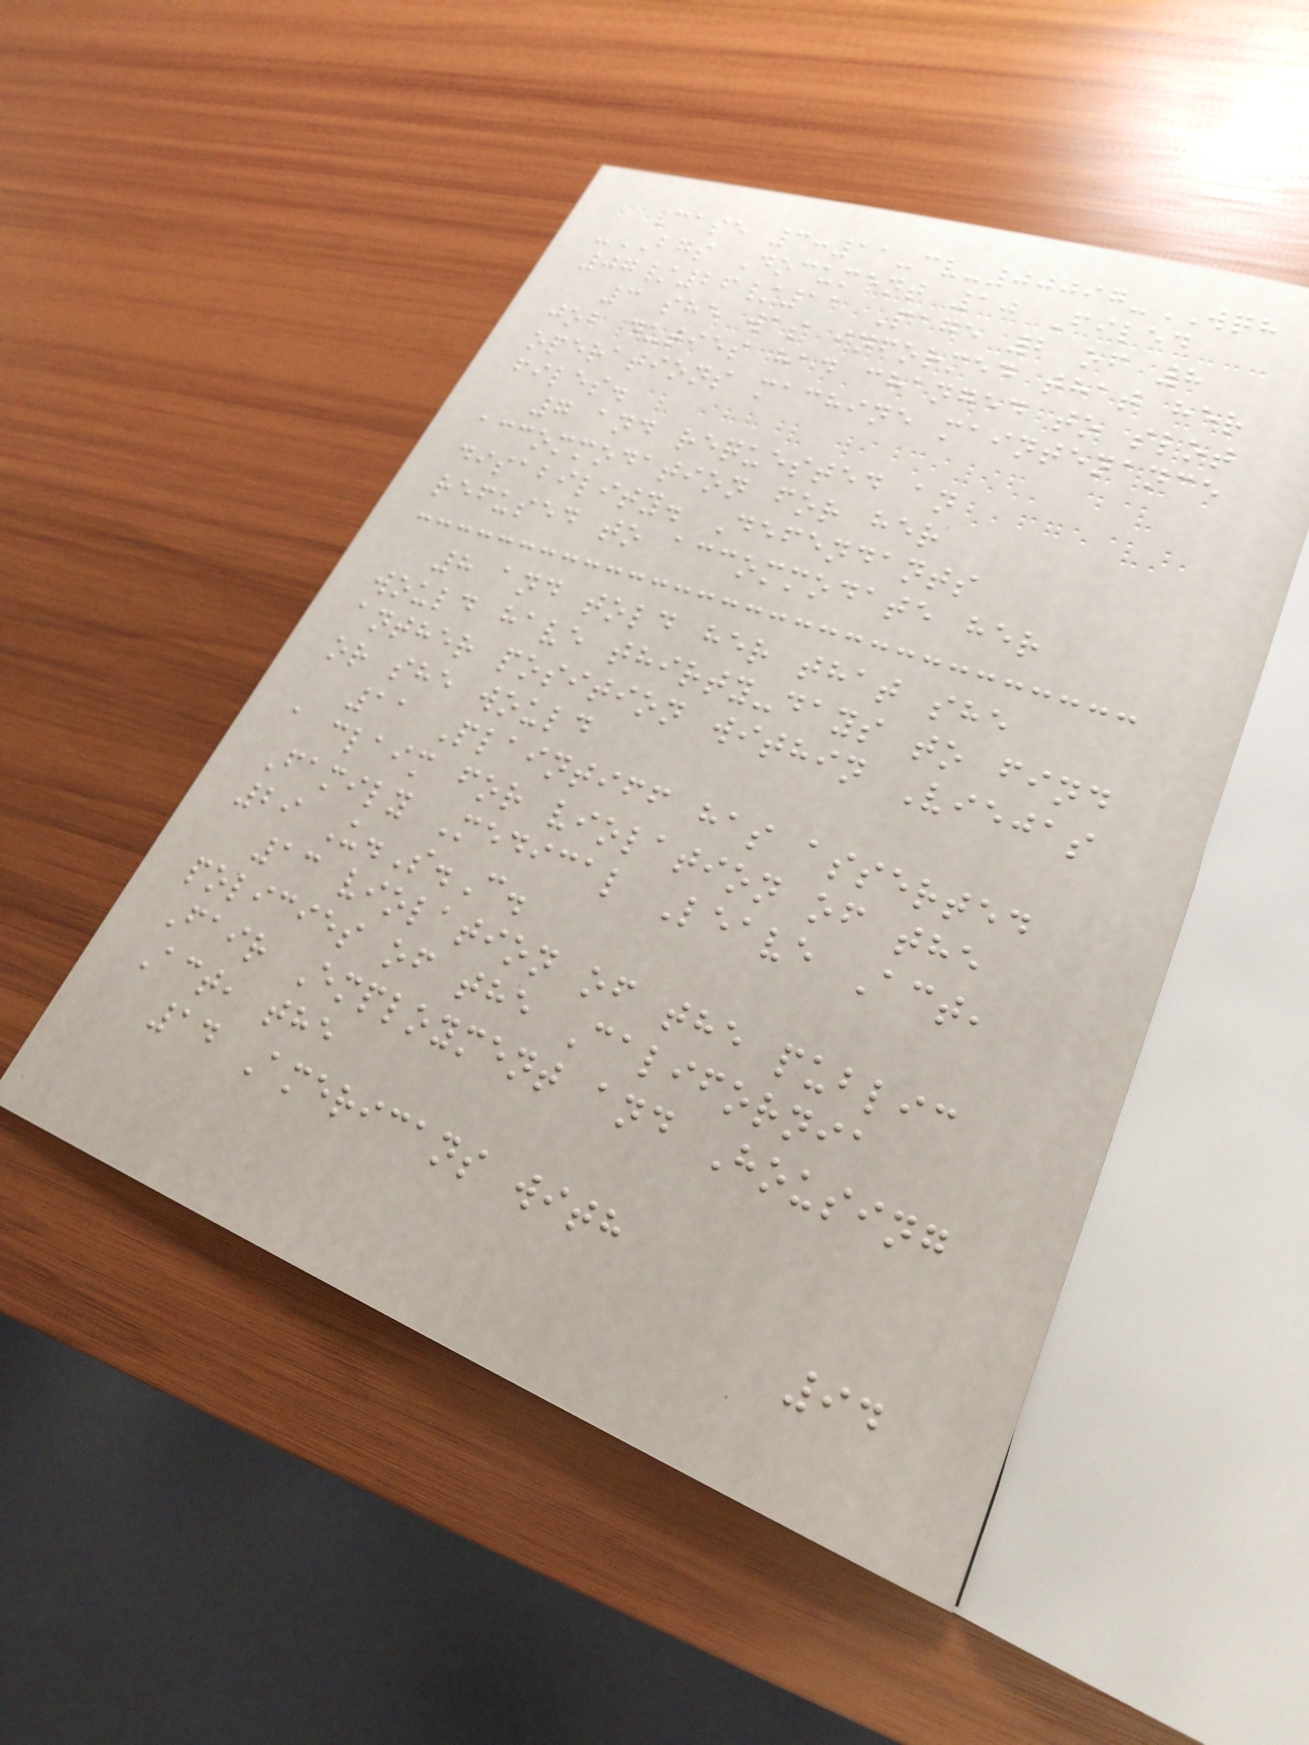Case 3:11-cv-00097-WQH
-BGS Document 10 Filed
07/26/11 Page 2 of 8
3 she was informed that her
job duties had changed to slot
operations machine maintenance
files.
7 and requested an
accommodation for her
disability. Defendants
refused to accommodate her
8 and told her that she
would have thirty-days to find
anther position within Viejas
or she would
11 Plaintiff has asserted
a claim for violation of the
Family Medical Leave Act,
29 U.S.C.
13 violation of the public
policies of the California
Fair Employment and Housing
Act, the
14 Americans with
94
